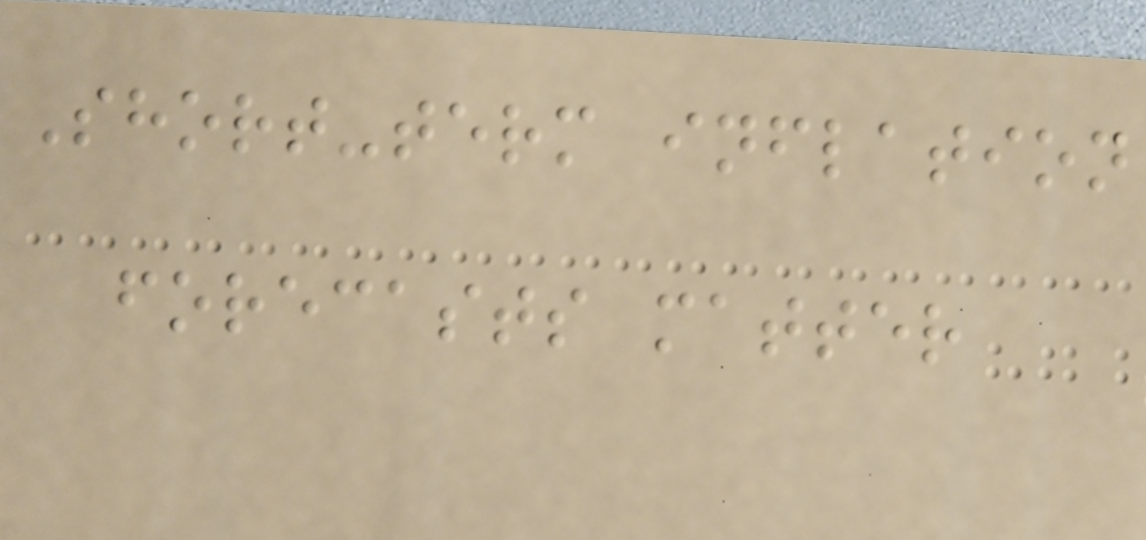Short-term inflation
forecasts matter
